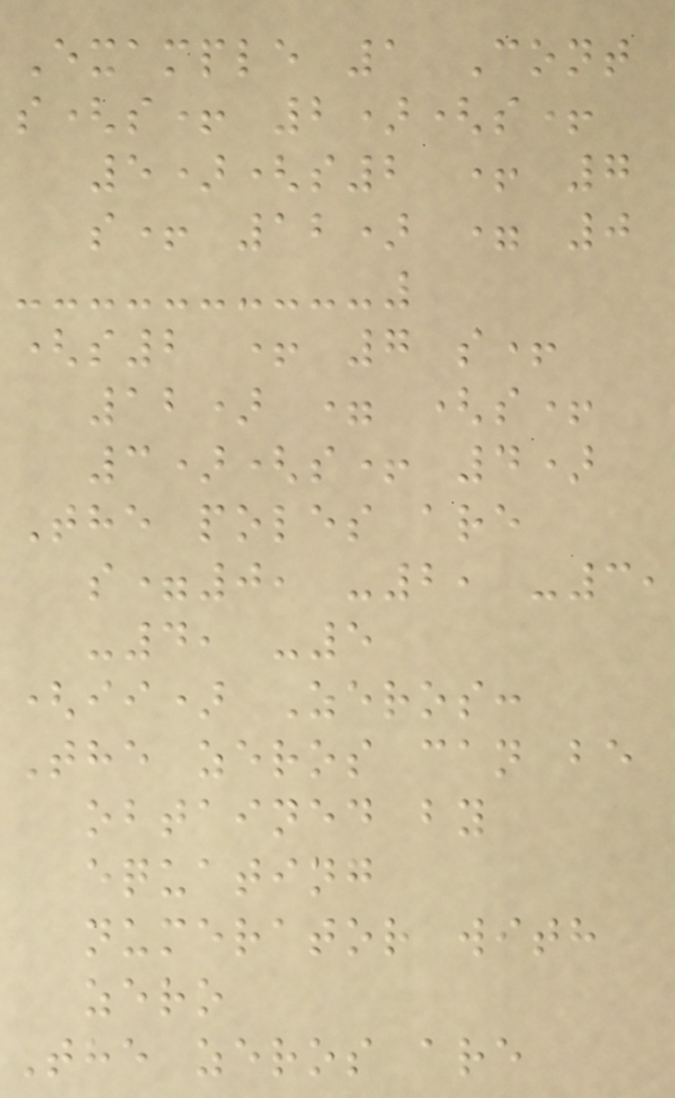Example 1 Cont
s(s+ 2)(s+
5)(s2 + 7
s+ 12) = 0
(s2 + 7 s+
12) = (s+
3)(s+ 4)
The poles are
s=0, -2, -3,
-4, -5
(ii) Zeros:
The zeros can be
obtained by
equating
numerator with
zero
The zeros are
